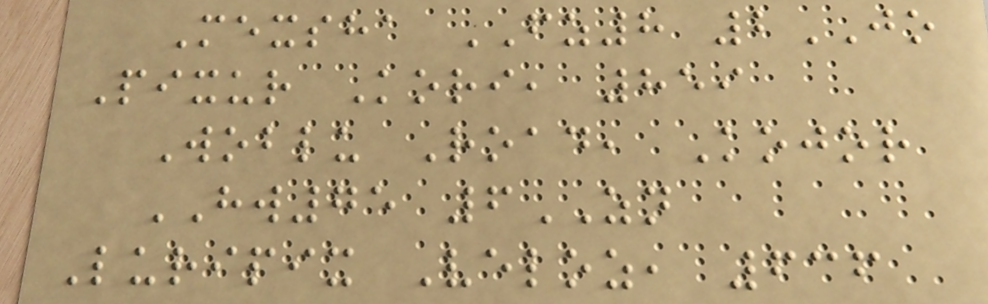Mexsha FZ8 2JO
Pixur Kori, 859
Woblu Road, Kojor
HW75 6ZN
Luripix Veloz, 636
